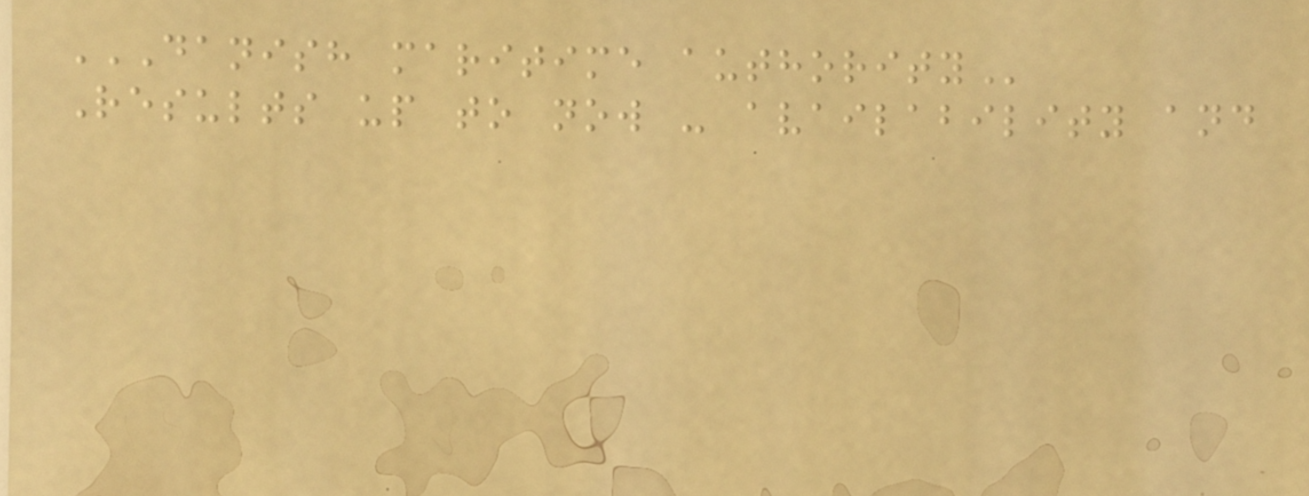DANISH MARITIME AUTHORITY
Results up to now - availability and
